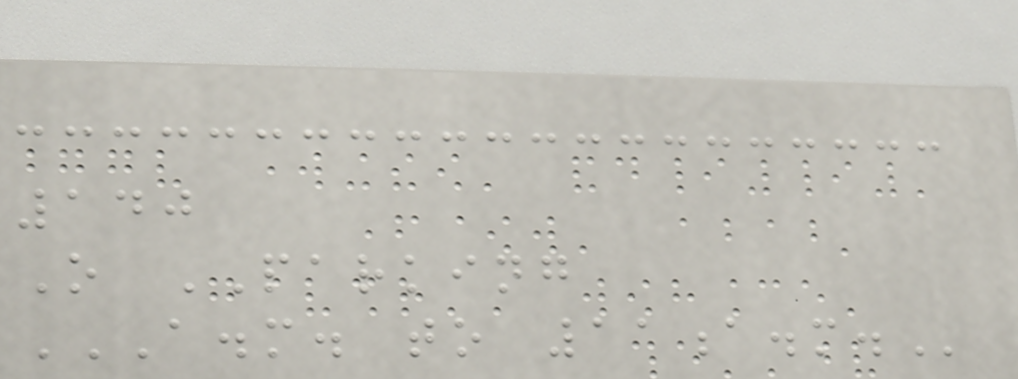140
O PARKING
A.M. TO 11A.M.
